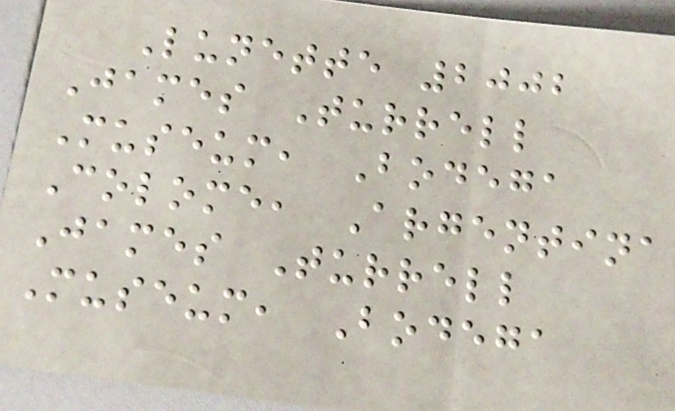Lunette 2002
James Turrell
Museum, Bodega
Colome, Argentina
James Turrell
Museum, Bodega
